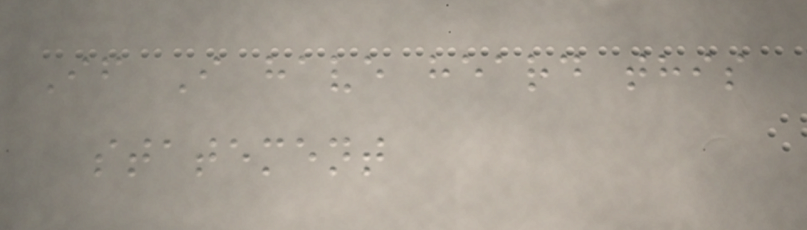If I have heard this
statement
